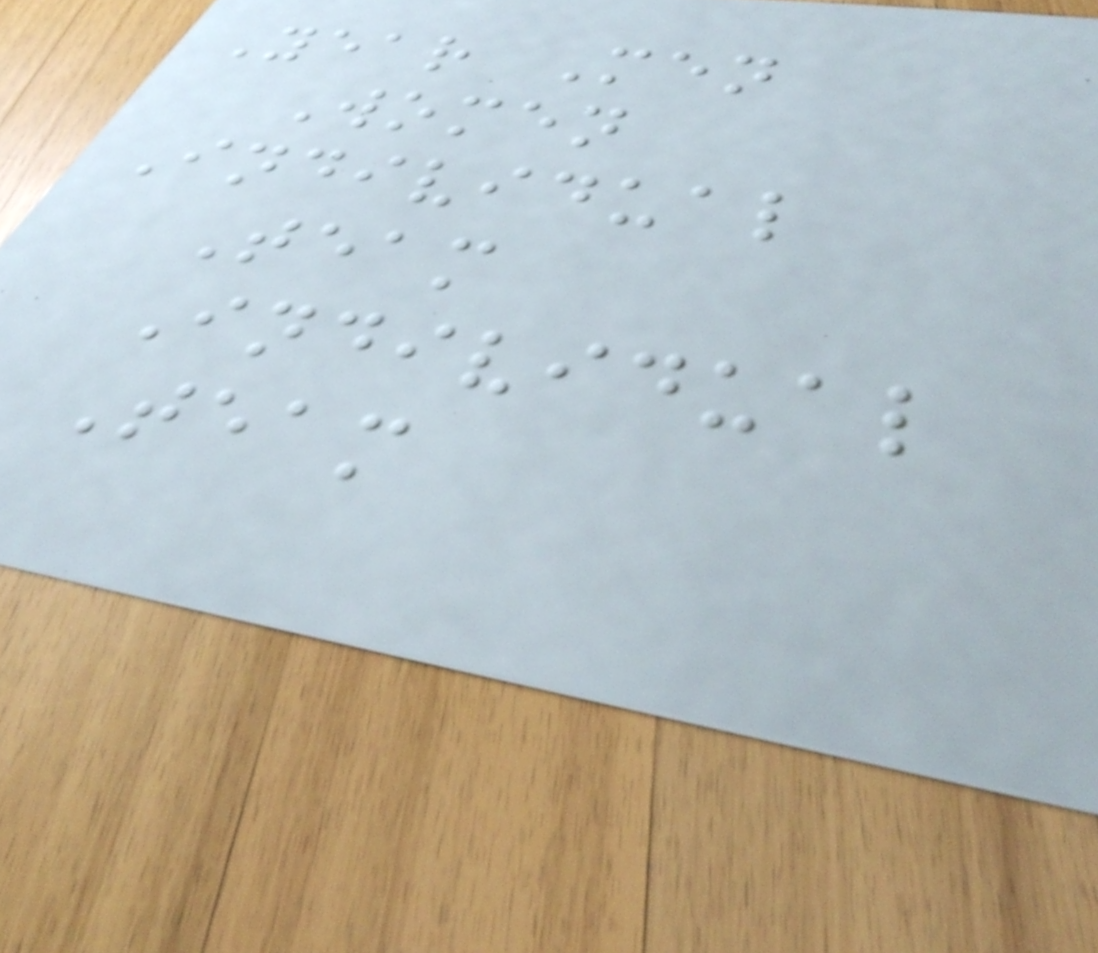Year Men
Women
Individual
Team
Individual
Team
